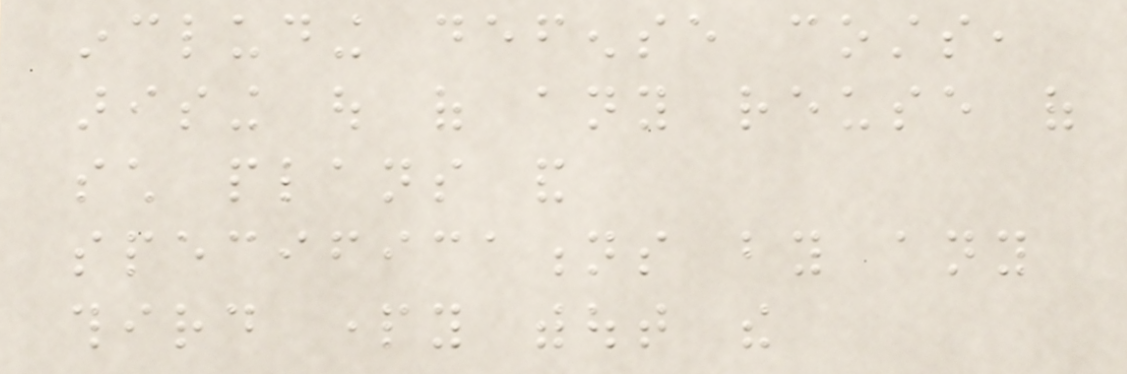including defense costs,
arising out of any reuse of
such plans and
specifications by any
third party without the
